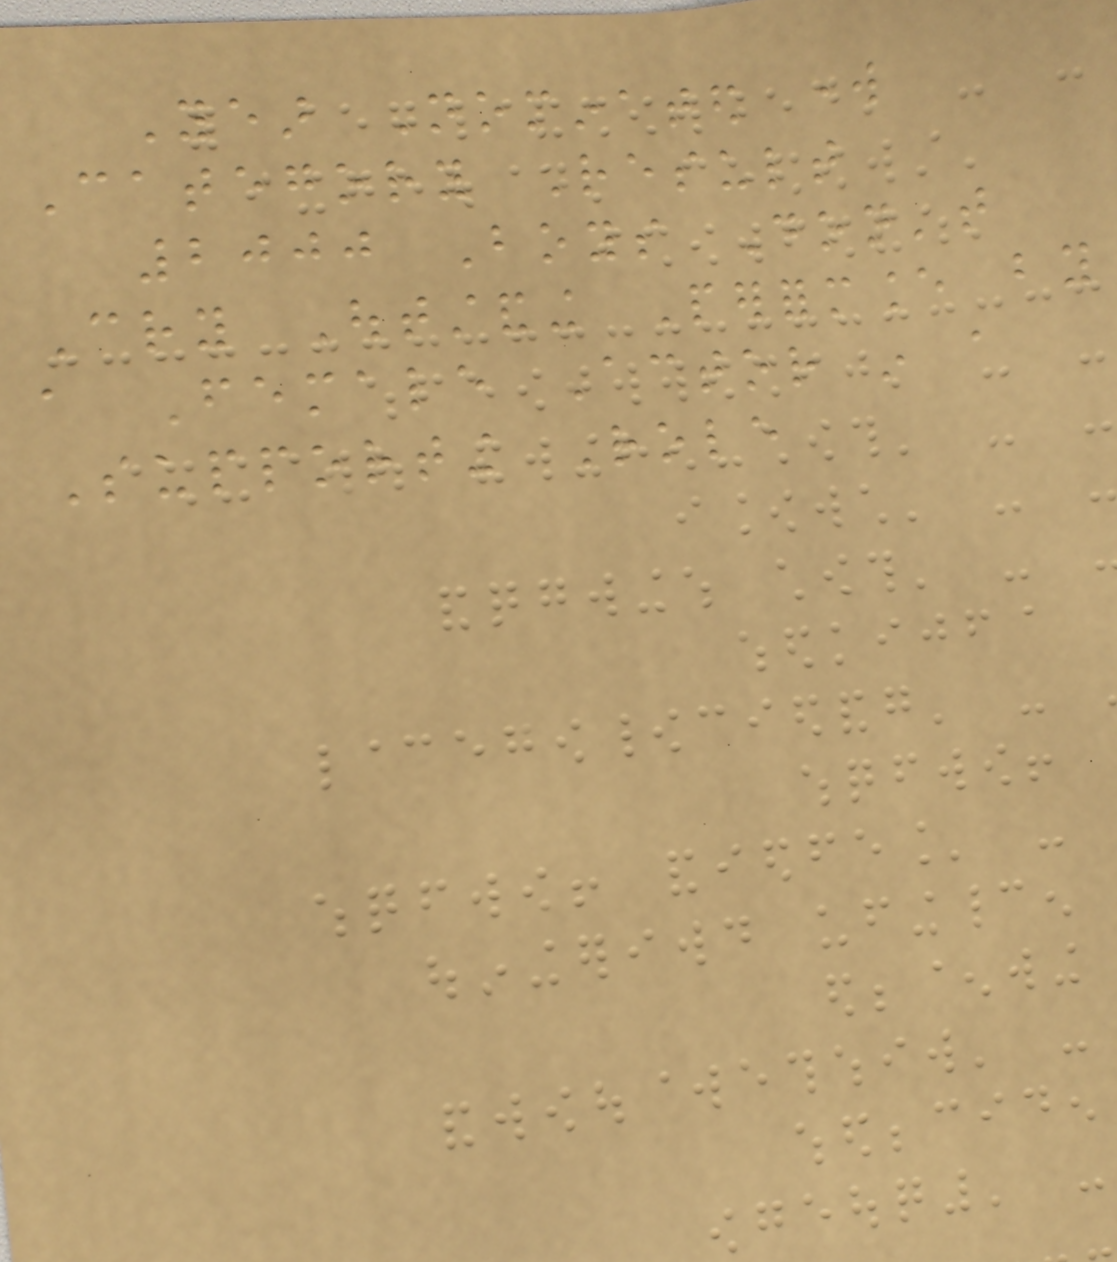Year Nominated work
Category Result
2000 Boys Don't
Cry Outstanding Performance by
a Female Actor in a
Supporting Role
